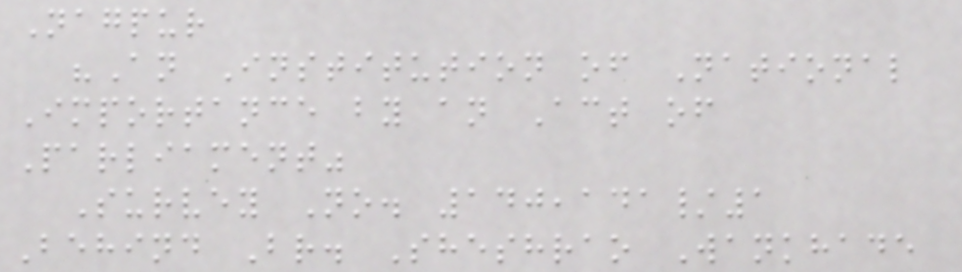Nagpur
"An Institution of National
Importance by an Act of
Parliament"
Survey No. 140,141/1
Behind Br. Sheshrao Wankhade
